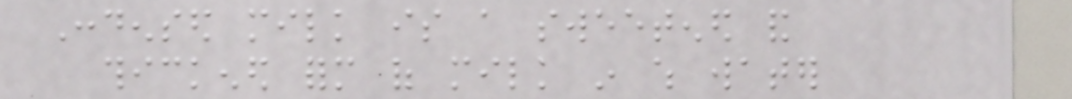Condensed milk is a sweetened and
thickened form of milk in which water
